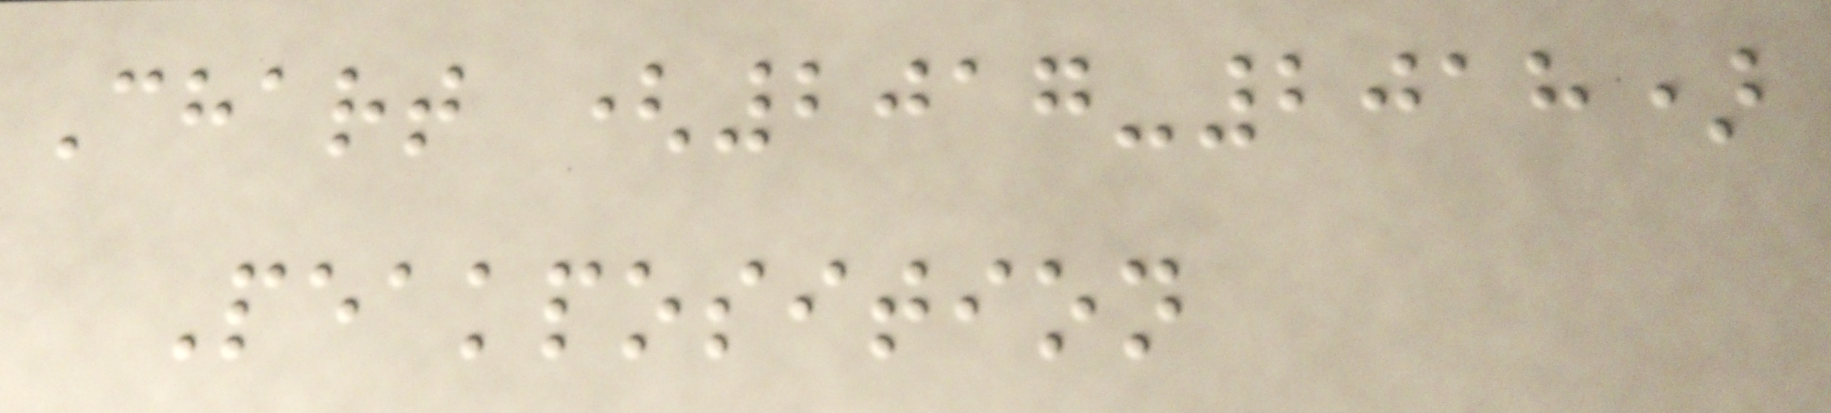Chart (2017-2018)
Peakposition
